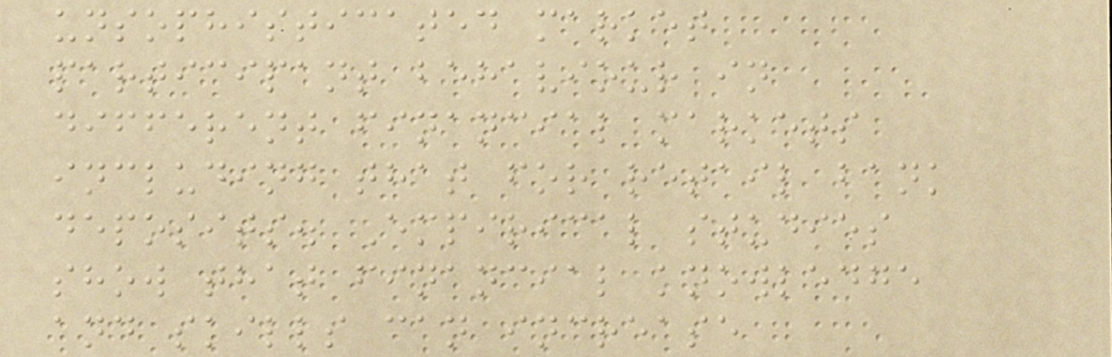unsophisticated market
participant behaviour in
different financial markets
including that for retail bank
deposits. Empirical studies
show that financial knowledge
and skills can increase
